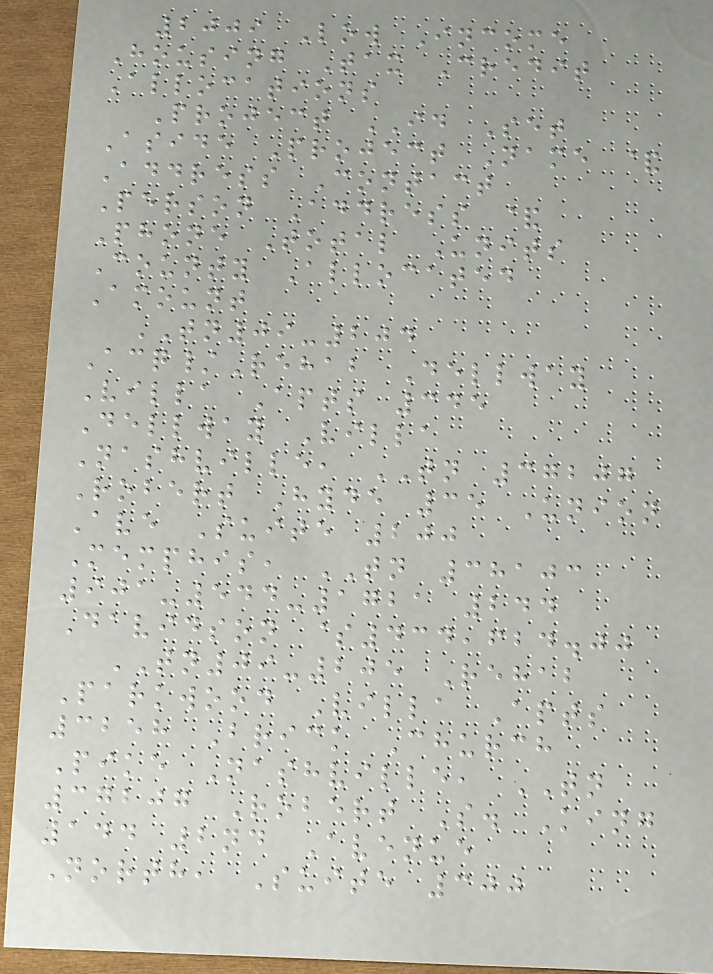2009 Low Income
Housing Tax Credit
Allocations
Project ID Set
Aside Project Name &
Address Contact
Person Address &
Phone Total Units
County Allocated
Amount
TN09-204
Acq/Rehab Dellway
Villa Apts 345
Dellway Villa
Nashville, TN 37207
Robert Hyde 35 Union
Ave Suite 200
Memphis, TN 38103
901-544-1721 244
Davidson $434,624.00
TN09-205 Rehab
Parkwood Villa Apts
3258 Brick Church
Pike Nashville, TN
37207 Robert S. King
144 2nd Avenue
North, Suite 300
